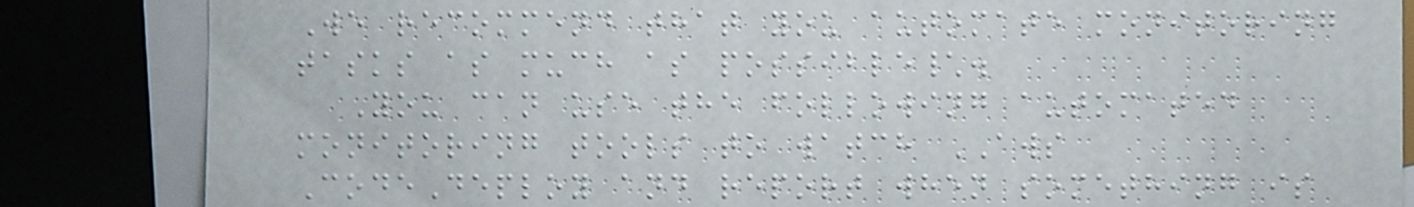We recommend that you automate monitoring
tasks as much as possible\.
You can use the following automated
monitoring tools to watch AWS
CodeDeploy and report when something is
